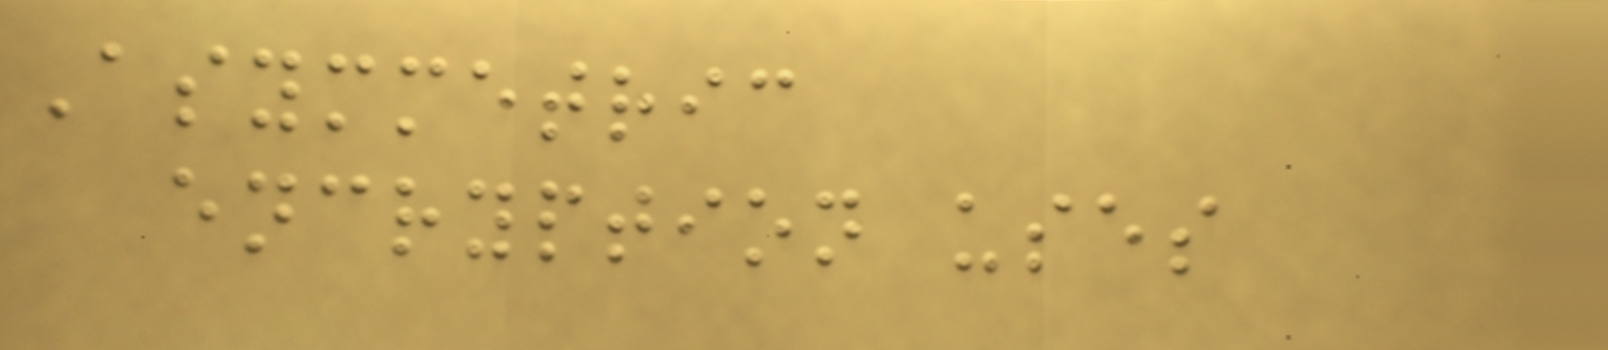Asymmetric
encryption uses
